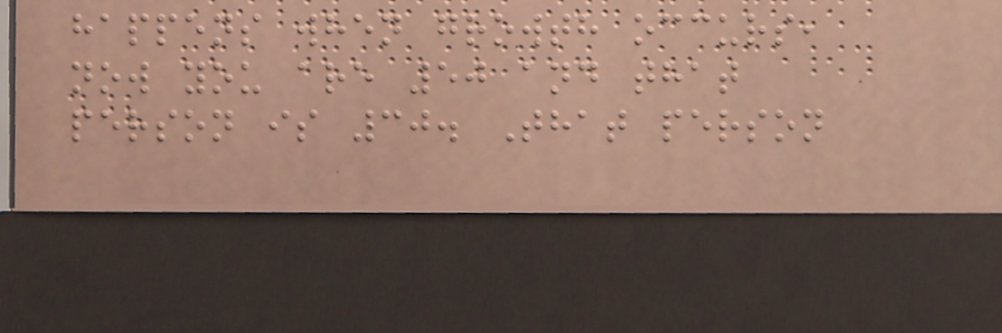happens when growth occurs,
now you are 50 and that
person is 30. That person
